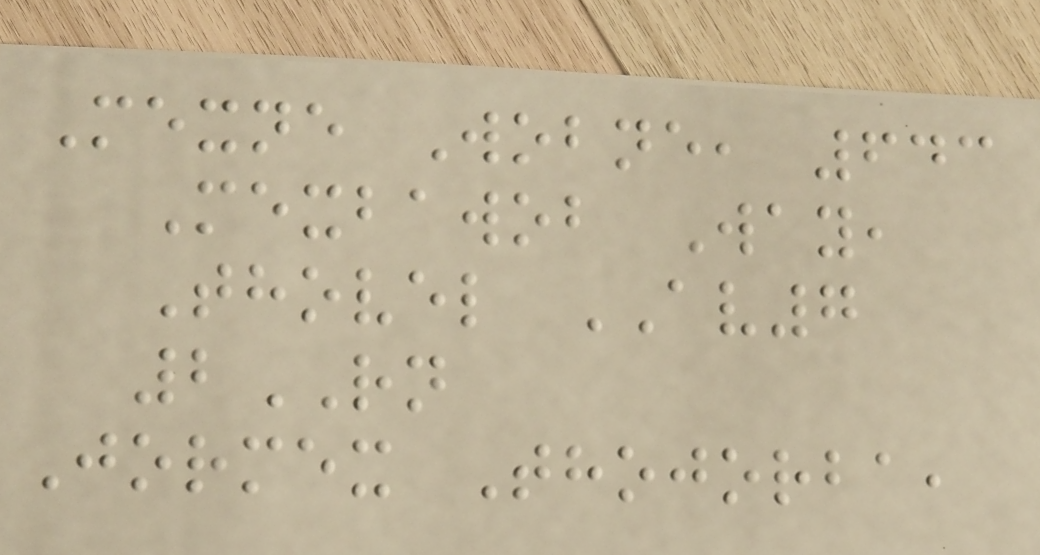Mexne Wobne, 643
Mexbawob Way,
Thovel AV7
2RN
Jormex Thojorba,
